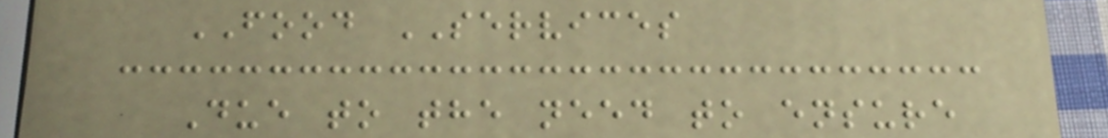FOOD SERVICES
Due to the need to ensure
